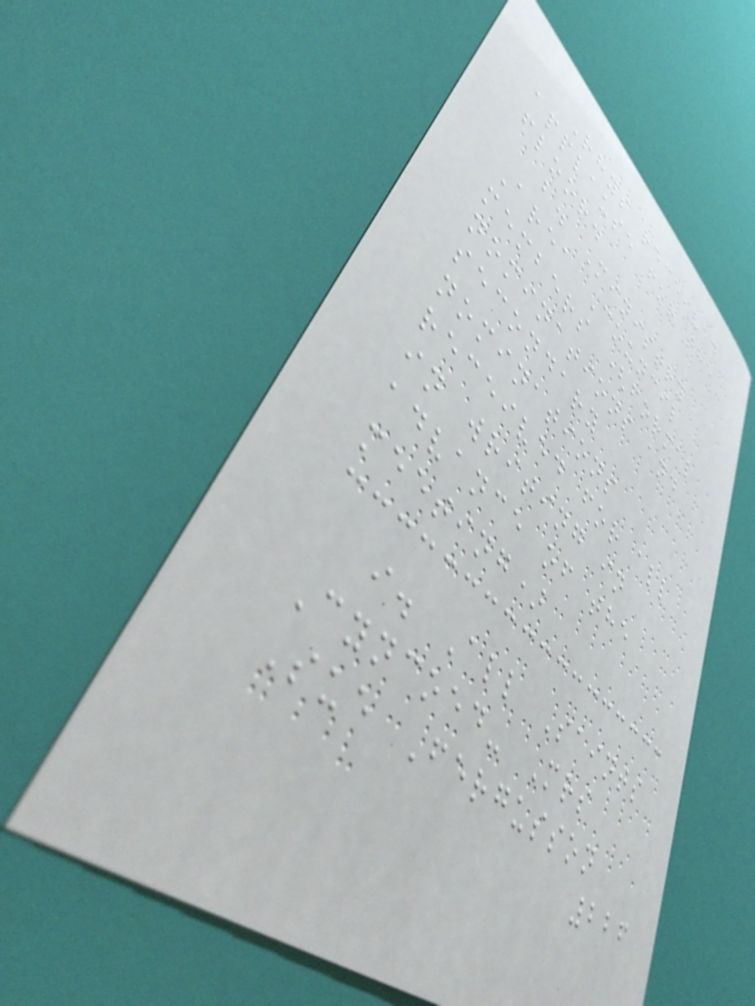Rhys received
applause for the
floor.
b. Ministry
Area Council
members (formal
nominations and
secondary
nominations
received for all
in writing in
advance of the
meeting)
i. All Saints
Cyncoed- Mrs
Sue Fergusson
226
